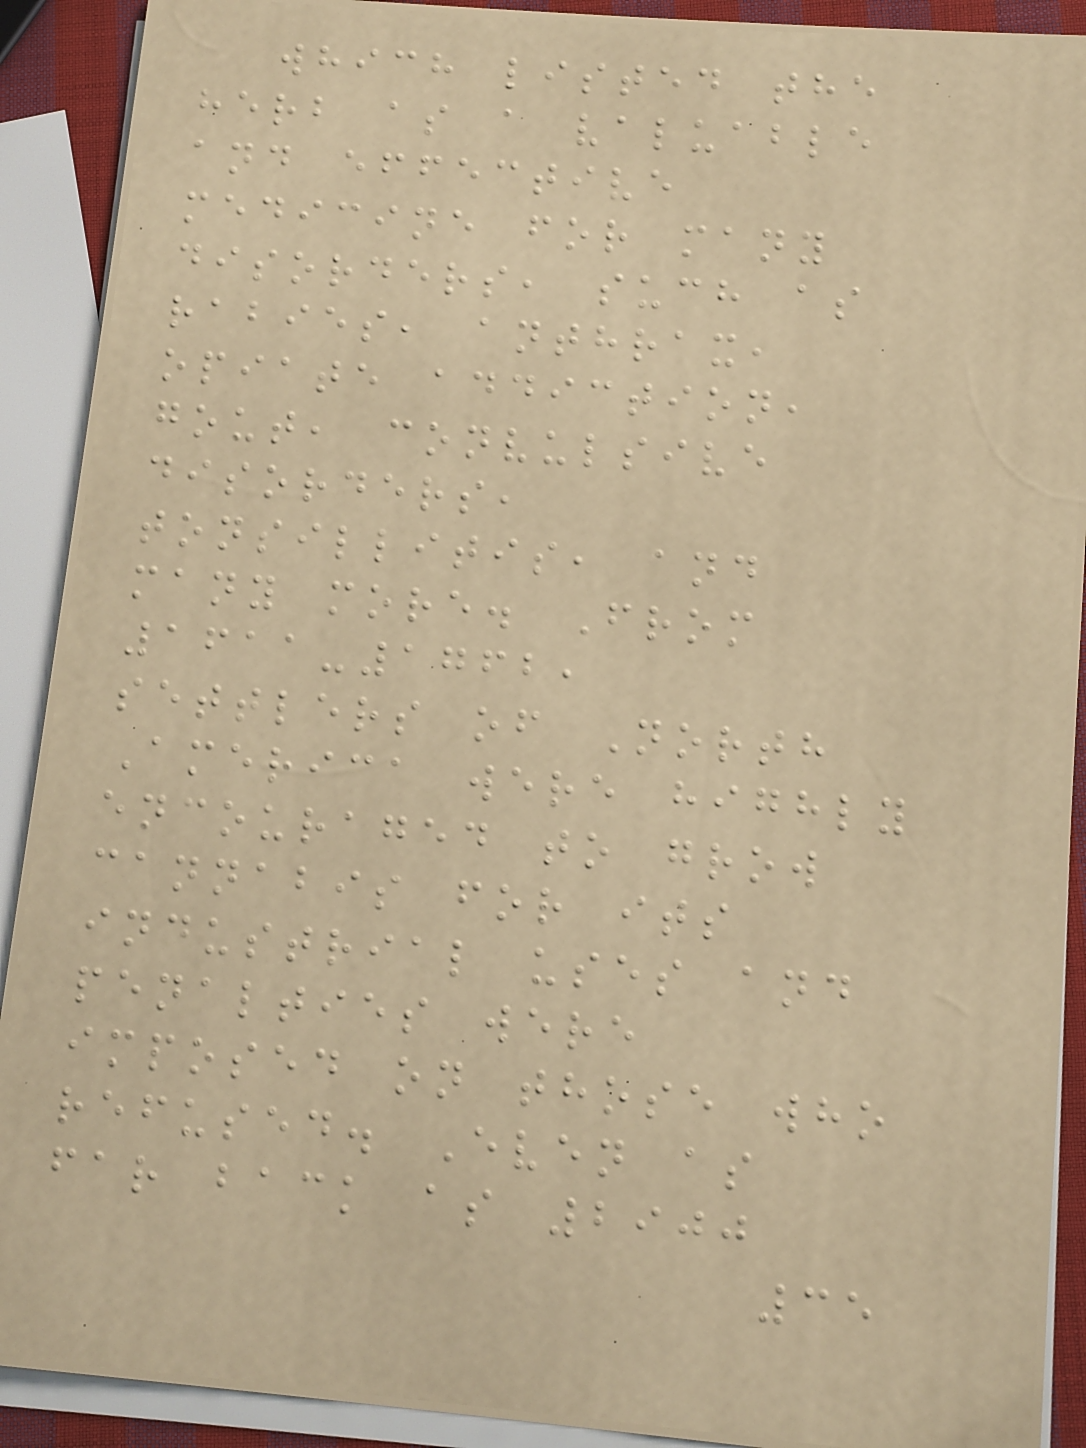which listed the
herb as a valuable
and effective
medicine for many
disorders, such as
rabies, anthrax,
opiate addiction,
gout, convulsive
disorders,
tonsillitis, and
many more. From
1611-1762,
settlers of North
America were highly
encouraged to grow
cannabis for its
industrial uses and
penalties were
imposed on those who
refused. Even as
far back as 2900
35
